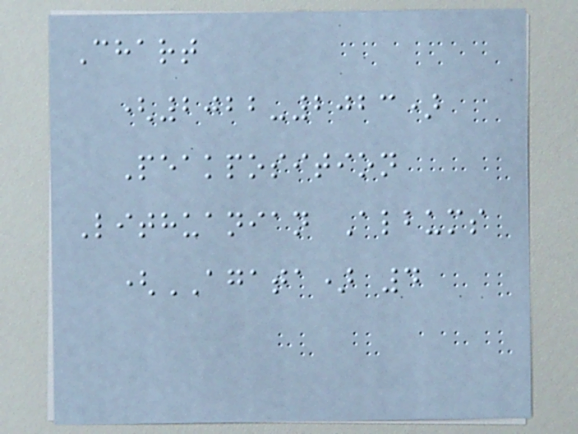Chart
(2022-2023)
Peakposition
Lithuanian Albums
(AGATA) 4
